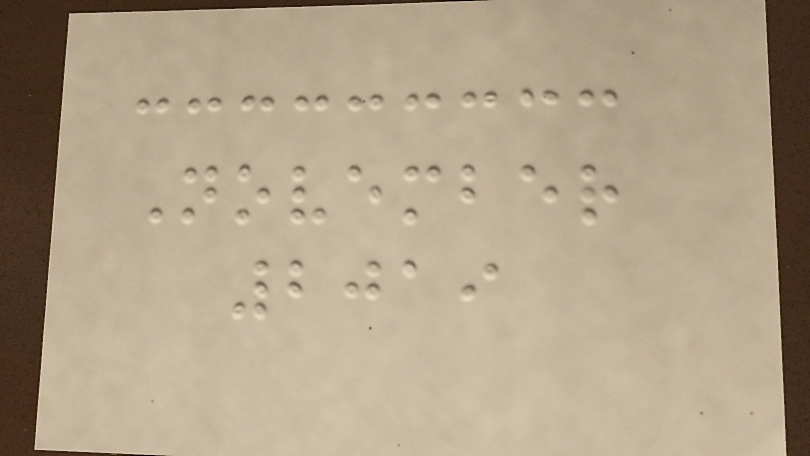November
2019
